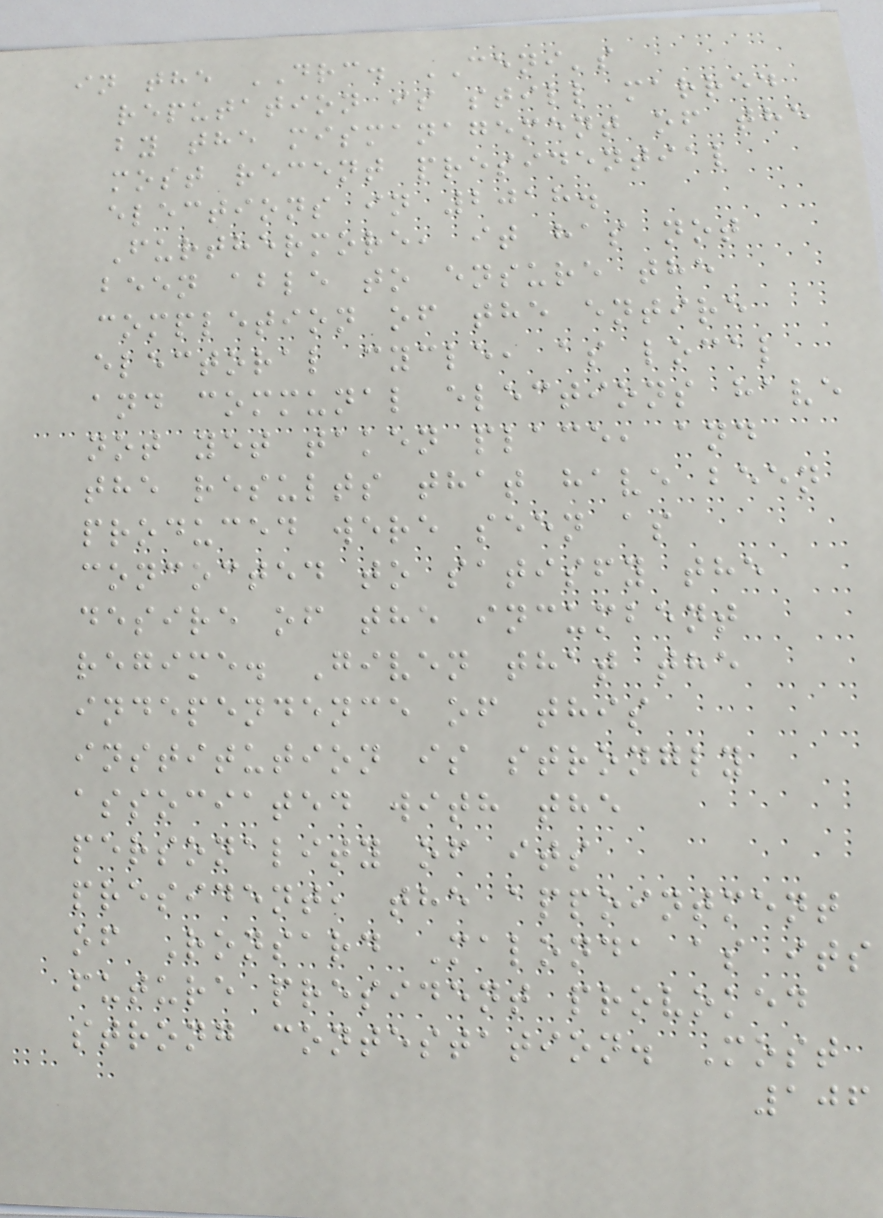in the DRC. CENI's
reputation is still marred
by the mismanagement of the
most recent presidential
elections in 2018.
Furthermore, it has not
been able to ensure the
completion of the entire
electoral cycle, as local
and communal elections have
not yet taken place, and
the results that have been
produced were seen as
concocted to satisfy the
desire of the incumbent
regime. Given that the
independence of this
institution is strongly
associated with the
personality of its
president, the appointment
of Ronsard Malonda as its
future president provoked
strong contestation. Most
106
